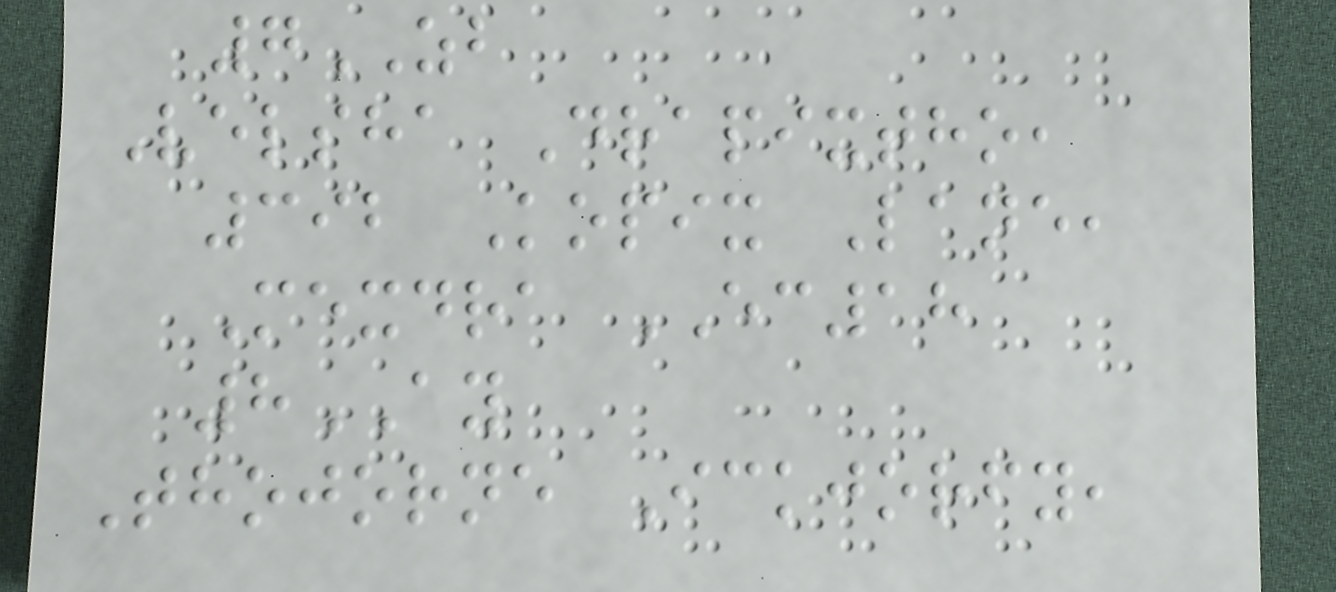7ZB
Velsha Drapixtho,
392 Kopix Lane,
Mexdra EC18
8AY
Thojorne Ickjorfy,
